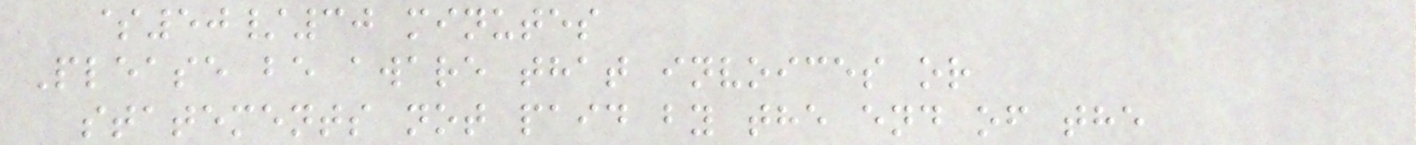$50/30 minutes
Please be aware that invoices or
statements not paid by the end of the
